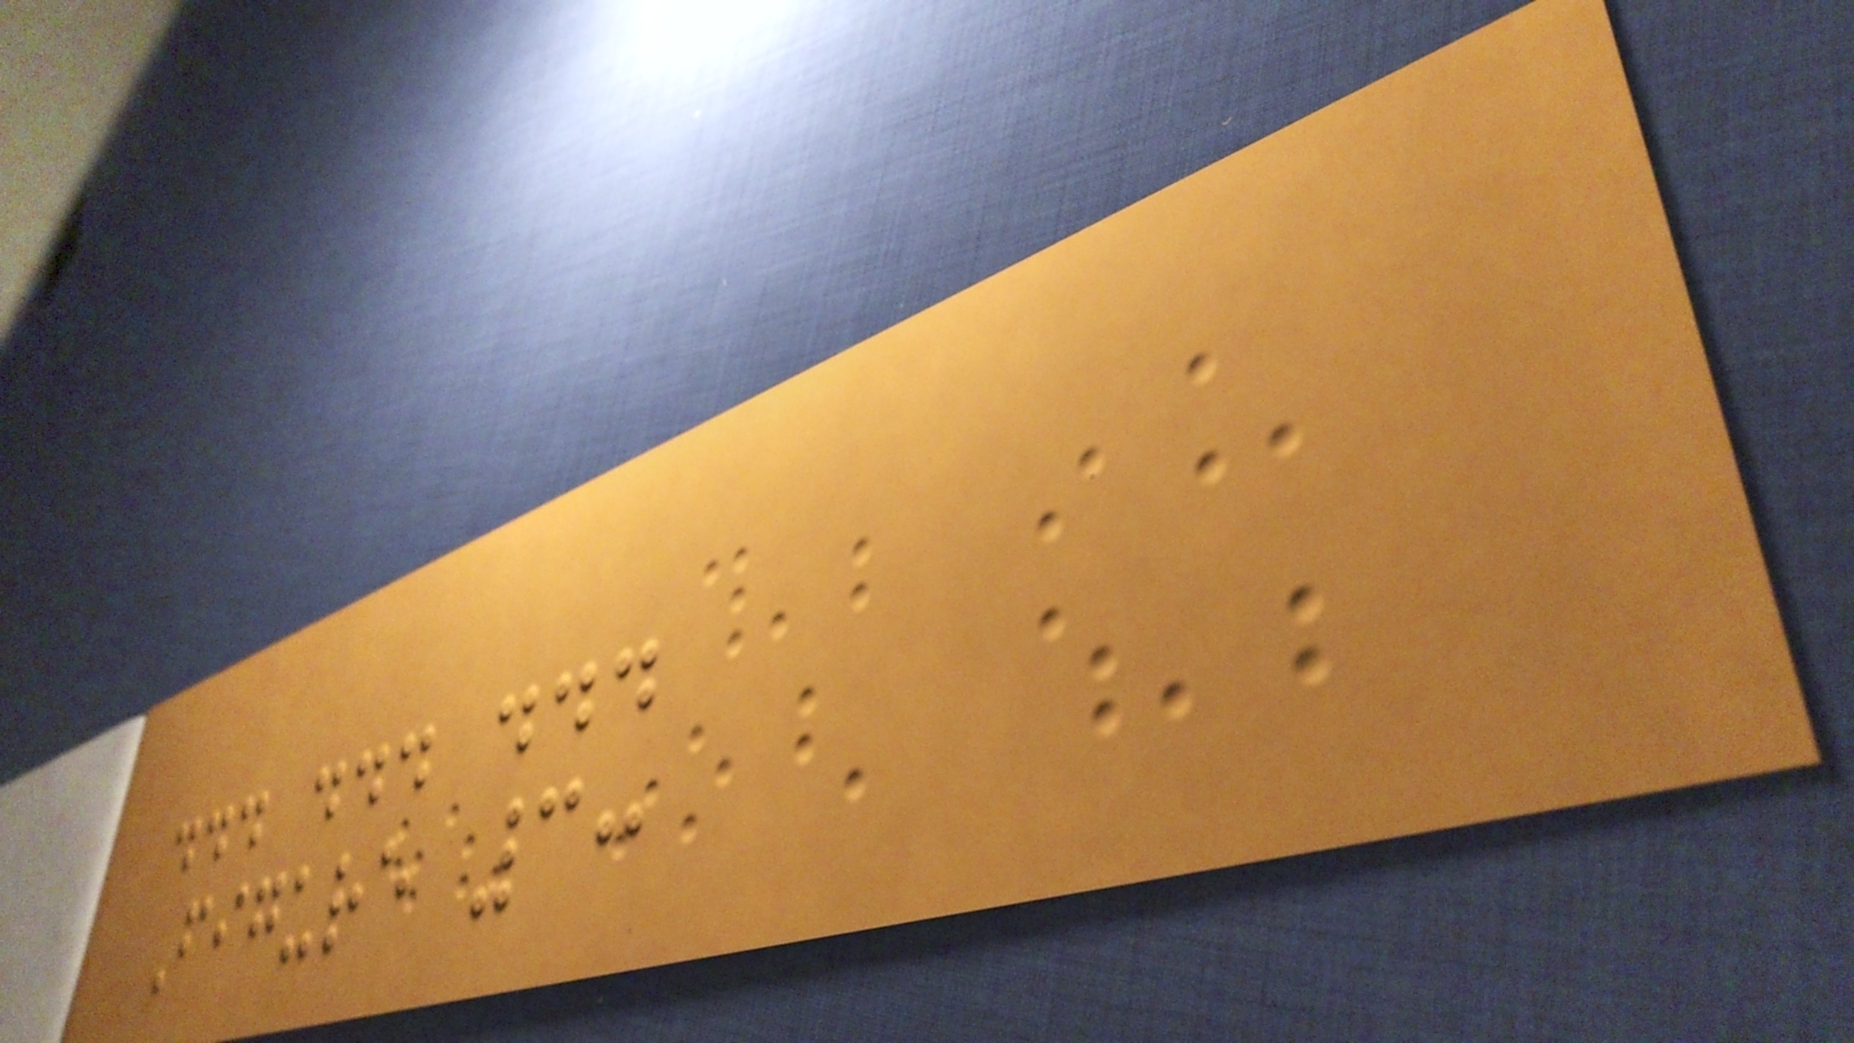... ... ...
Figure 3:
